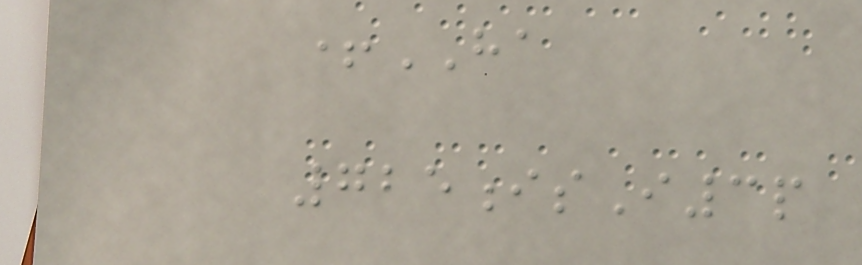+HA
725isI3p
